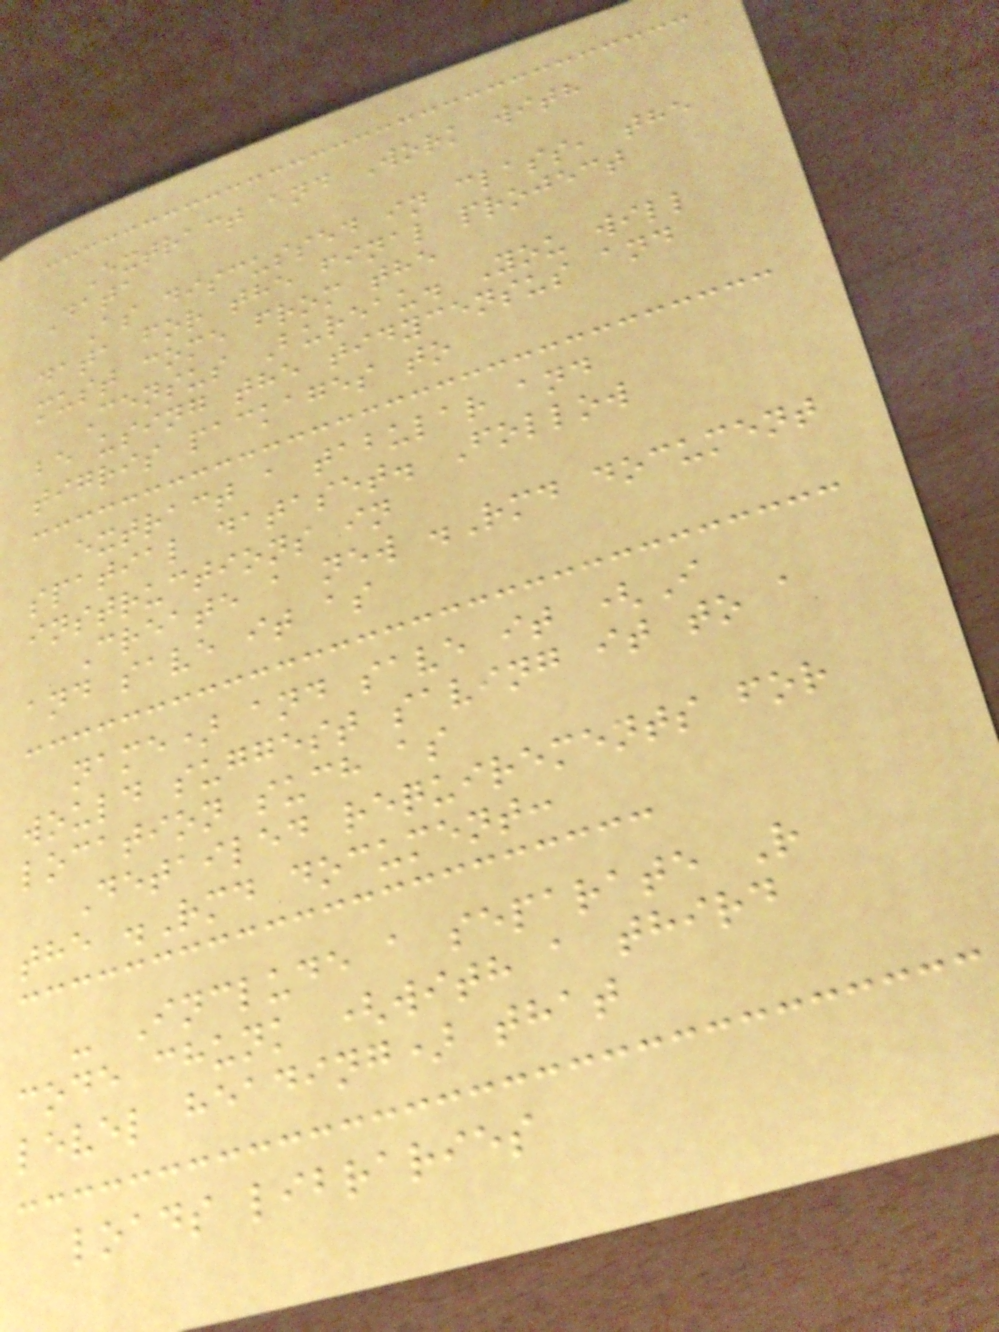Extract and Work with
Data
As discussed in class, the
data for the final project
must come from the
Census Bureau. You will
be using the tidycensus and
tigris packages to
extract a tabular and
spatial dataset. Follow
instructions in
Create a new .Rmd document
and save it as
name) and save it (I
would suggest saving it to a
location such as
Detailed requirements for
the .Rmd document:
- Include a separate R
code chunk (with a third
level heading) that
loads libraries
